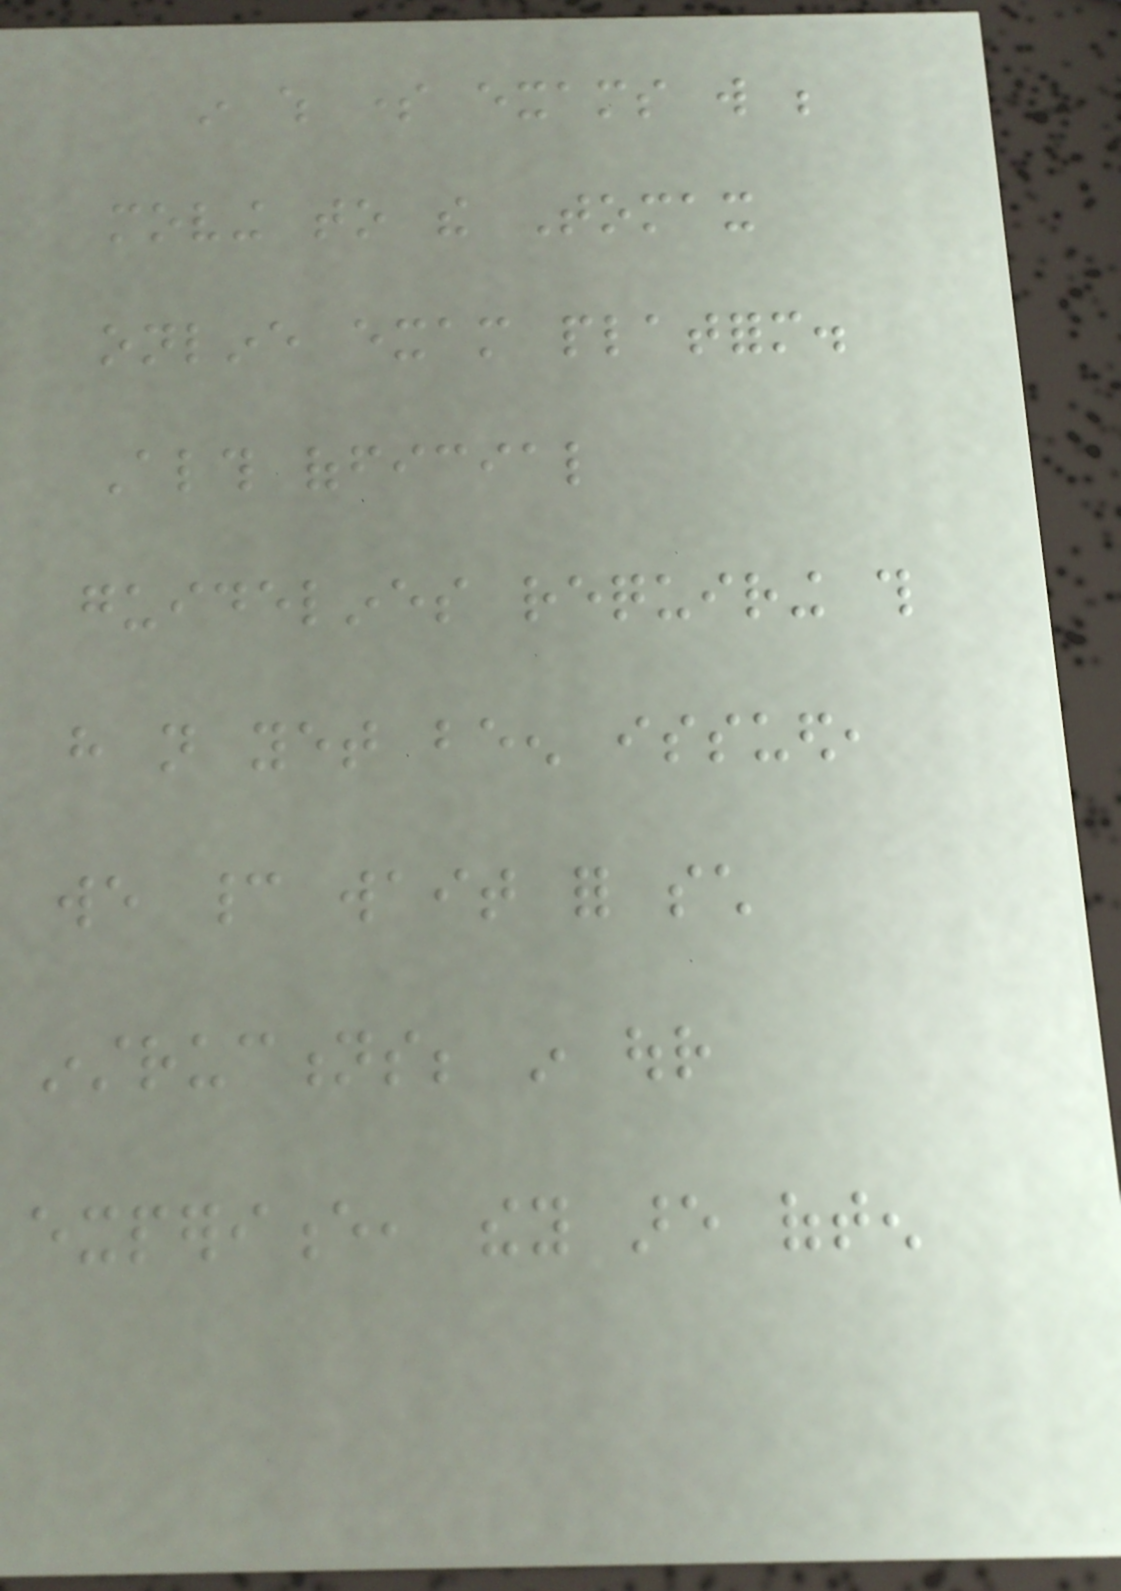in which some exams will be
moving to the Tomax
online exam platform.
Although official
guidelines requiring this
have not yet been issued,
we cannot wait for such
instructions; in our
experience, they are often
